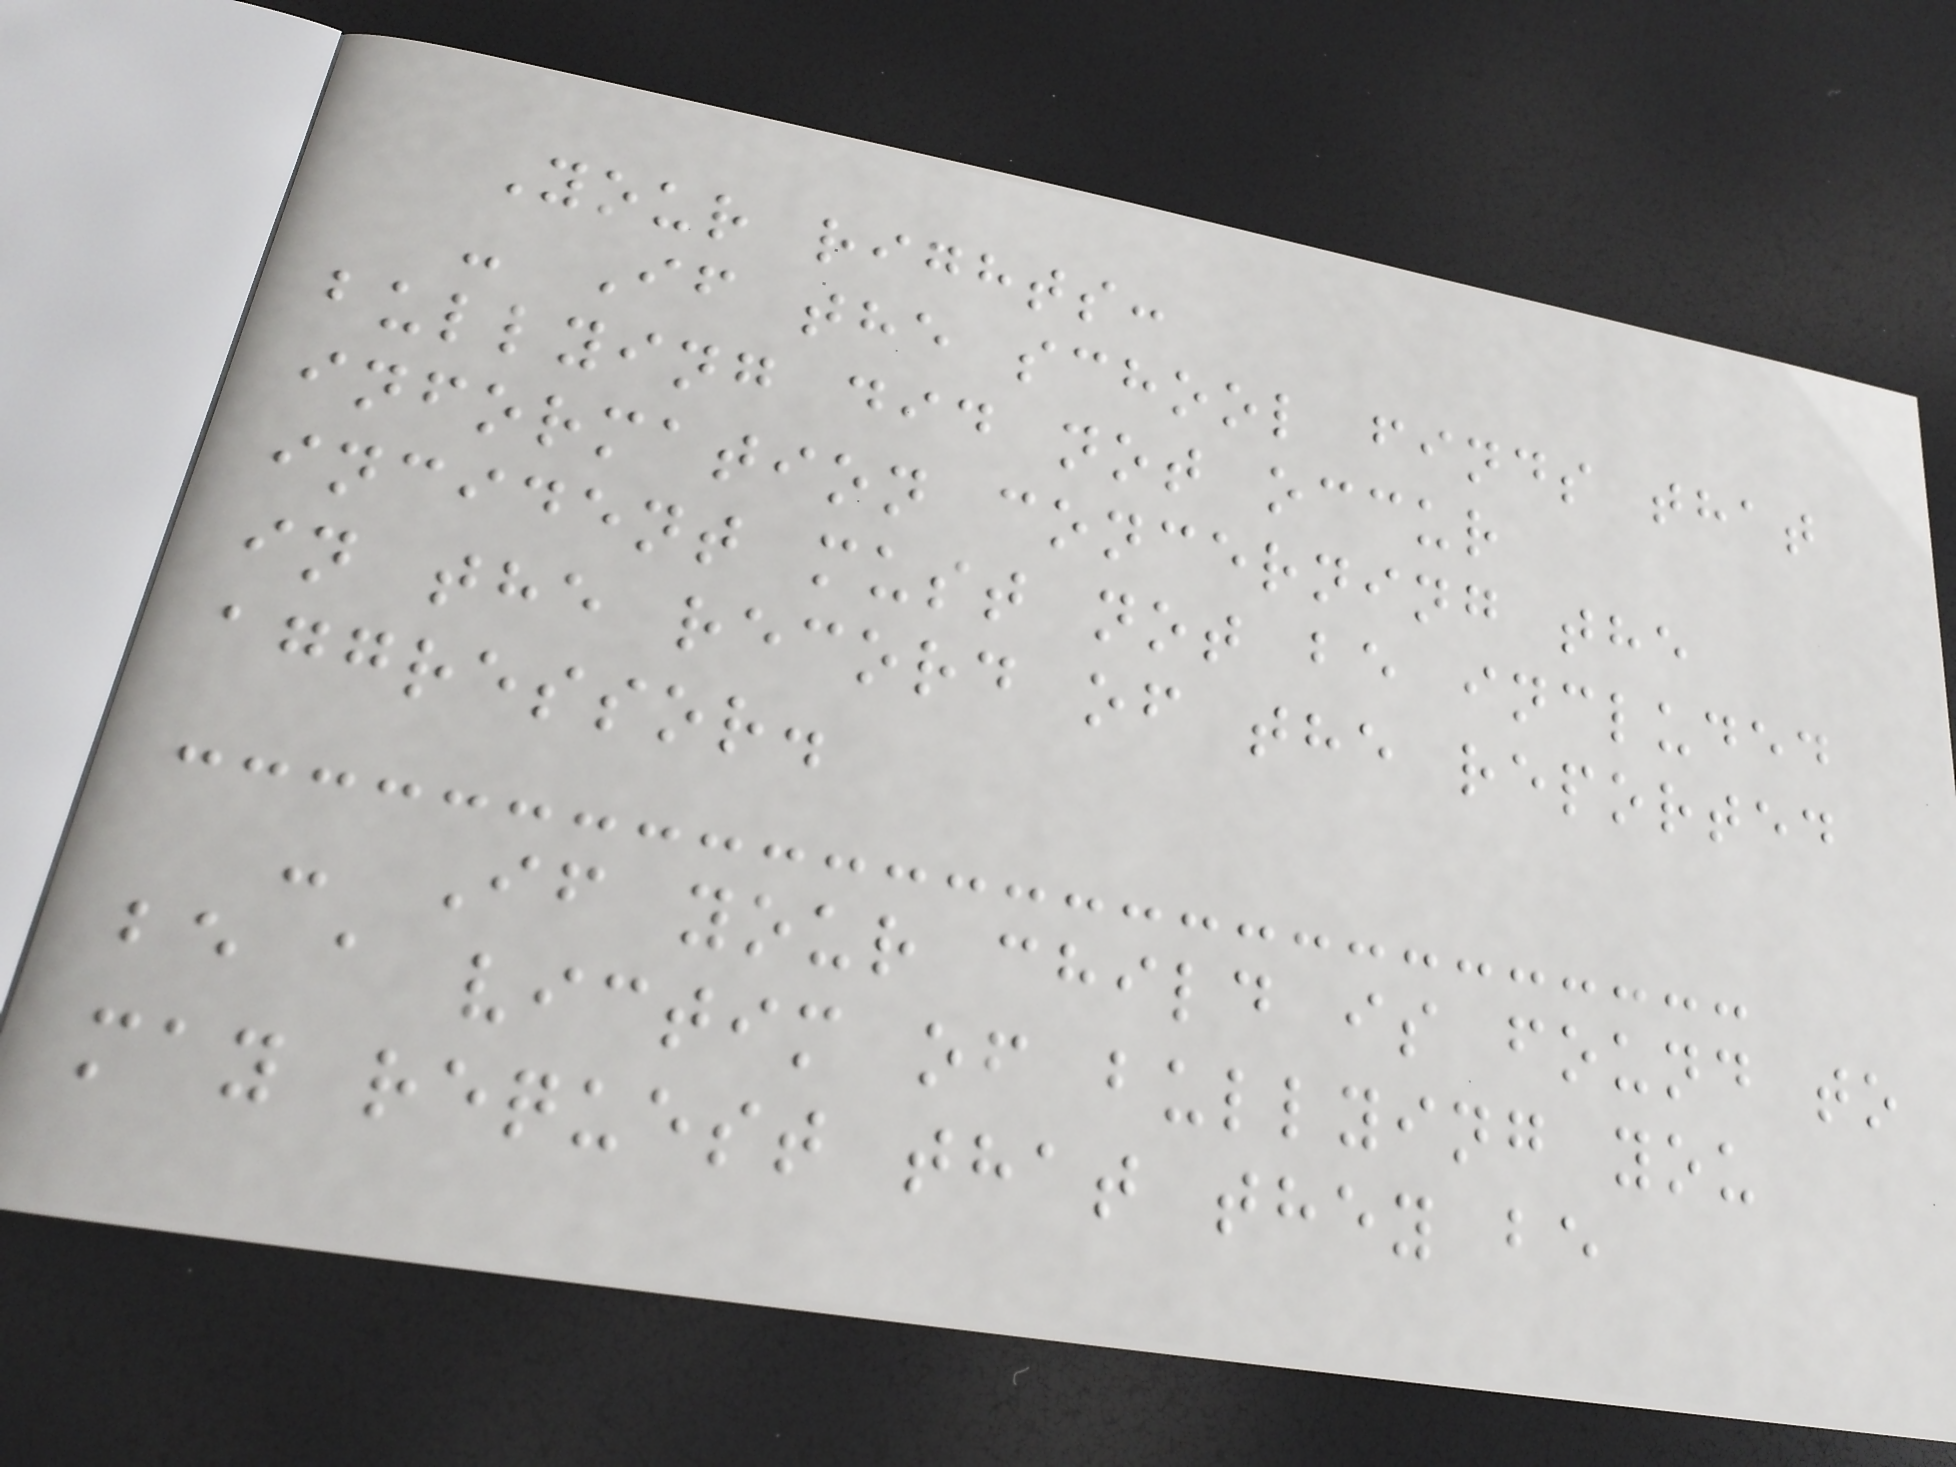Your rights:
- If the school finds that
bullying did not occur
information concerning the
incident must not be included
in the record of the reported
aggressor.
- If your child is found to
be a victim of bullying you
may request that they be
